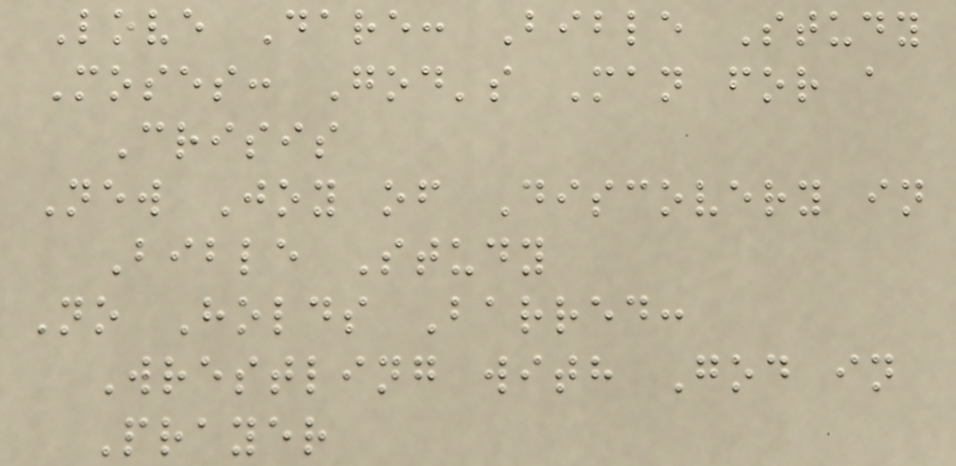Love Dare: Bible Study
Moses: God's Man for a
Crisis
New Joy of Discovery in
Bible Study
No Holds Barred:
Wrestling with God in
Prayer
